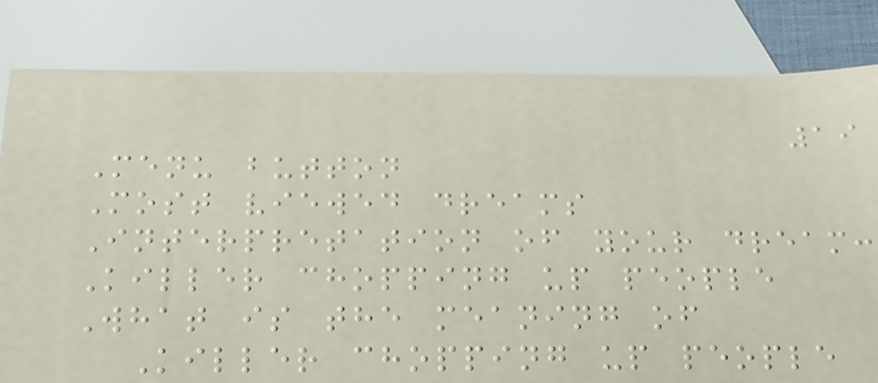19
Menu button
Most viewed dreams
Interpretation of your dream:
Killer chopping up people
What is the meaning of
Killer chopping up people
